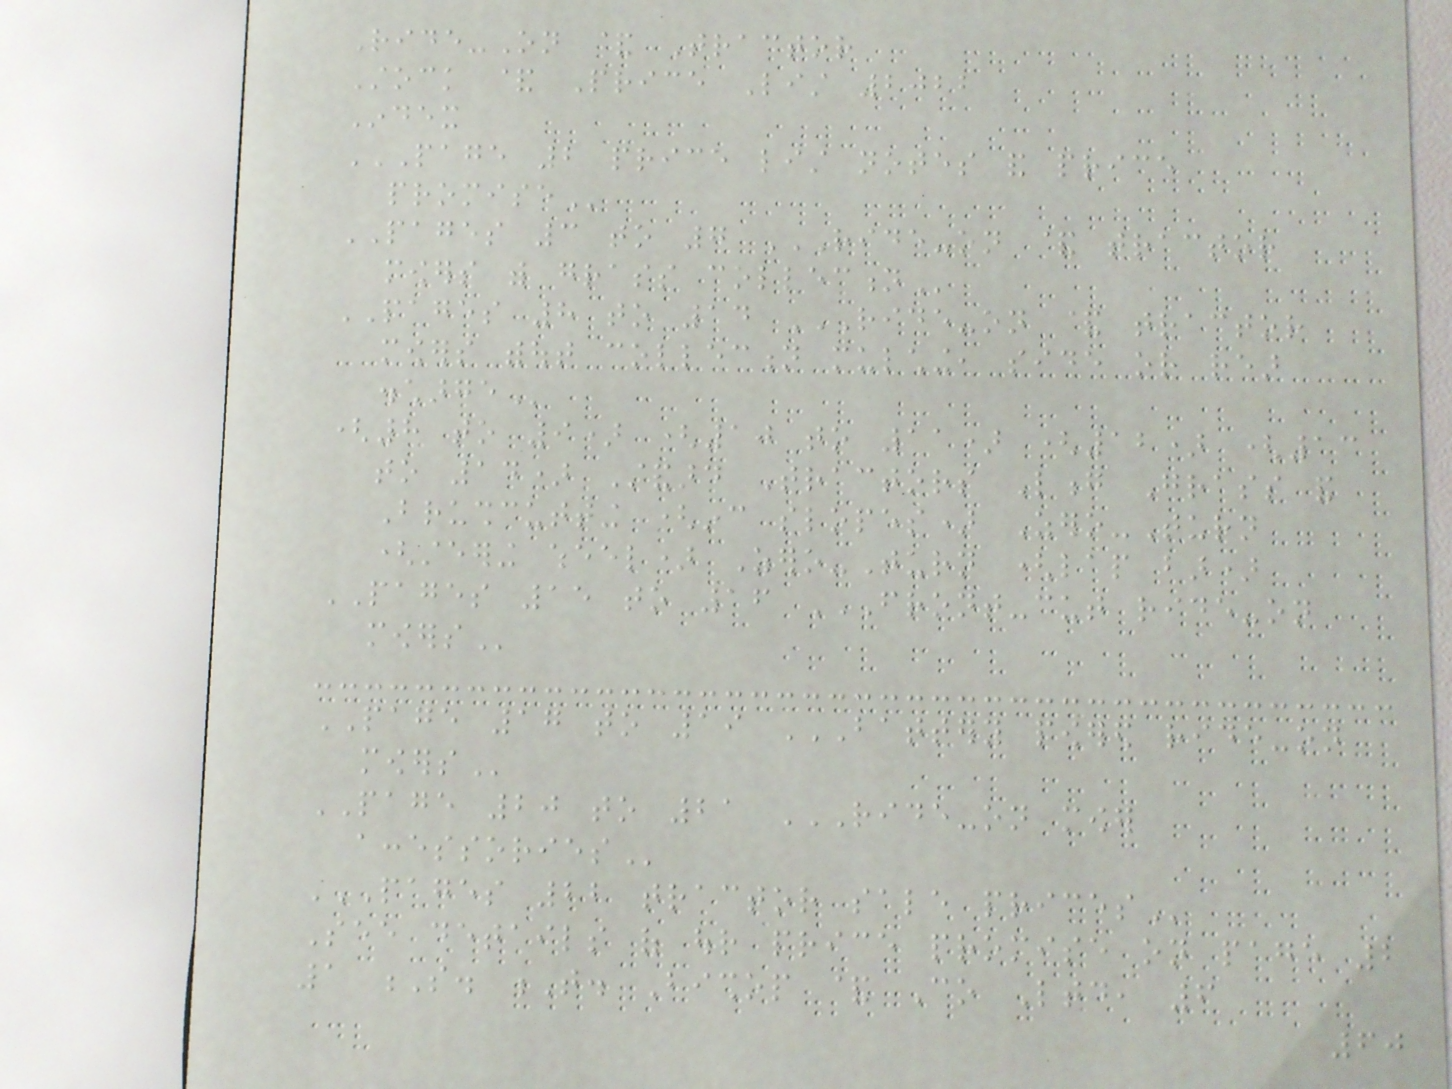Ride-On & Tractor
Stock & Price List 2022
Index
PAGE 2 PRICE LIST NOTES AND PRICE
PROMISE
PAGES 3 to 7 RIDE-ON & TRACTOR
MOWERS WITH GRASS COLLECTION
PAGES 8 to 14 RIDE-ON & TRACTOR
MOWERS WITHOUT COLLECTION MULCHING, SIDE OR REAR
DISCHARGE
(8 to 9) (10 to 11) (12) (13
to 14) Standard Tractors Long Grass and
Brushcutting (inc slopes) Zero-Turn
(steering wheel) Zero-Turn (lap bar)
PAGES 15 to 16 FRONT-CUT RIDE-ON
MOWERS
PAGE 17 to 19 BATTERY POWERED RIDE-ON
MOWERS
PAGE 20 to 21 RIDE-ON MOWER
ACCESSORIES
PAGES 22 TRACTOR SALE PRICES
See details of our price promise on page 2
1 S. T. Bishop & Co Ltd, 6
60
